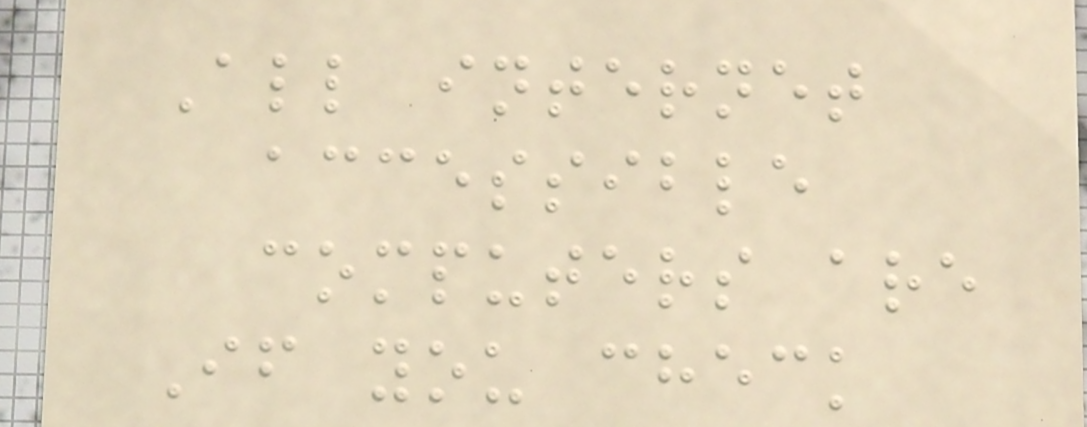All internet
accessible
computers are
If you check
